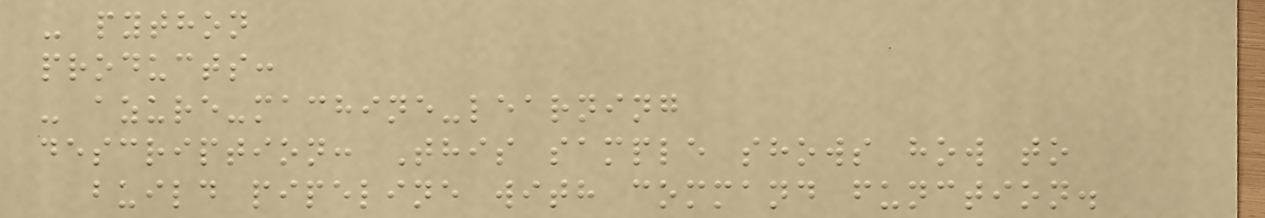- python
products:
- azure-machine-learning
description: This sample shows how to
build pipeline with command function.
